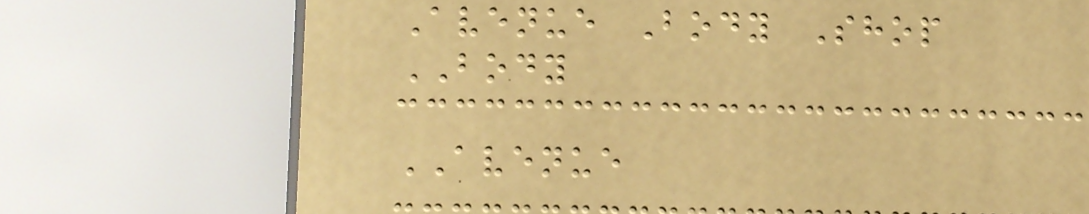Avenue Body Shop
BODY
AVENUE
